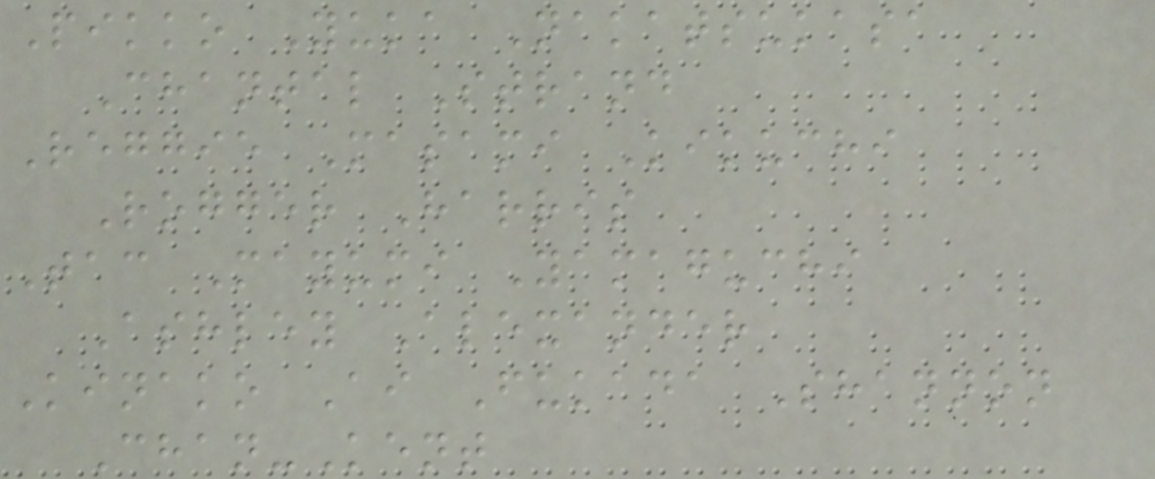Pikko Yuka Nakatsukasa
Chantal Strand
Reggie Masami Kikuchi
Rogger Harris
Tac Mayumi Yamaguchi
Ashley Alexander
Kinako Ai Fukada Shannon
Chan-Kent
